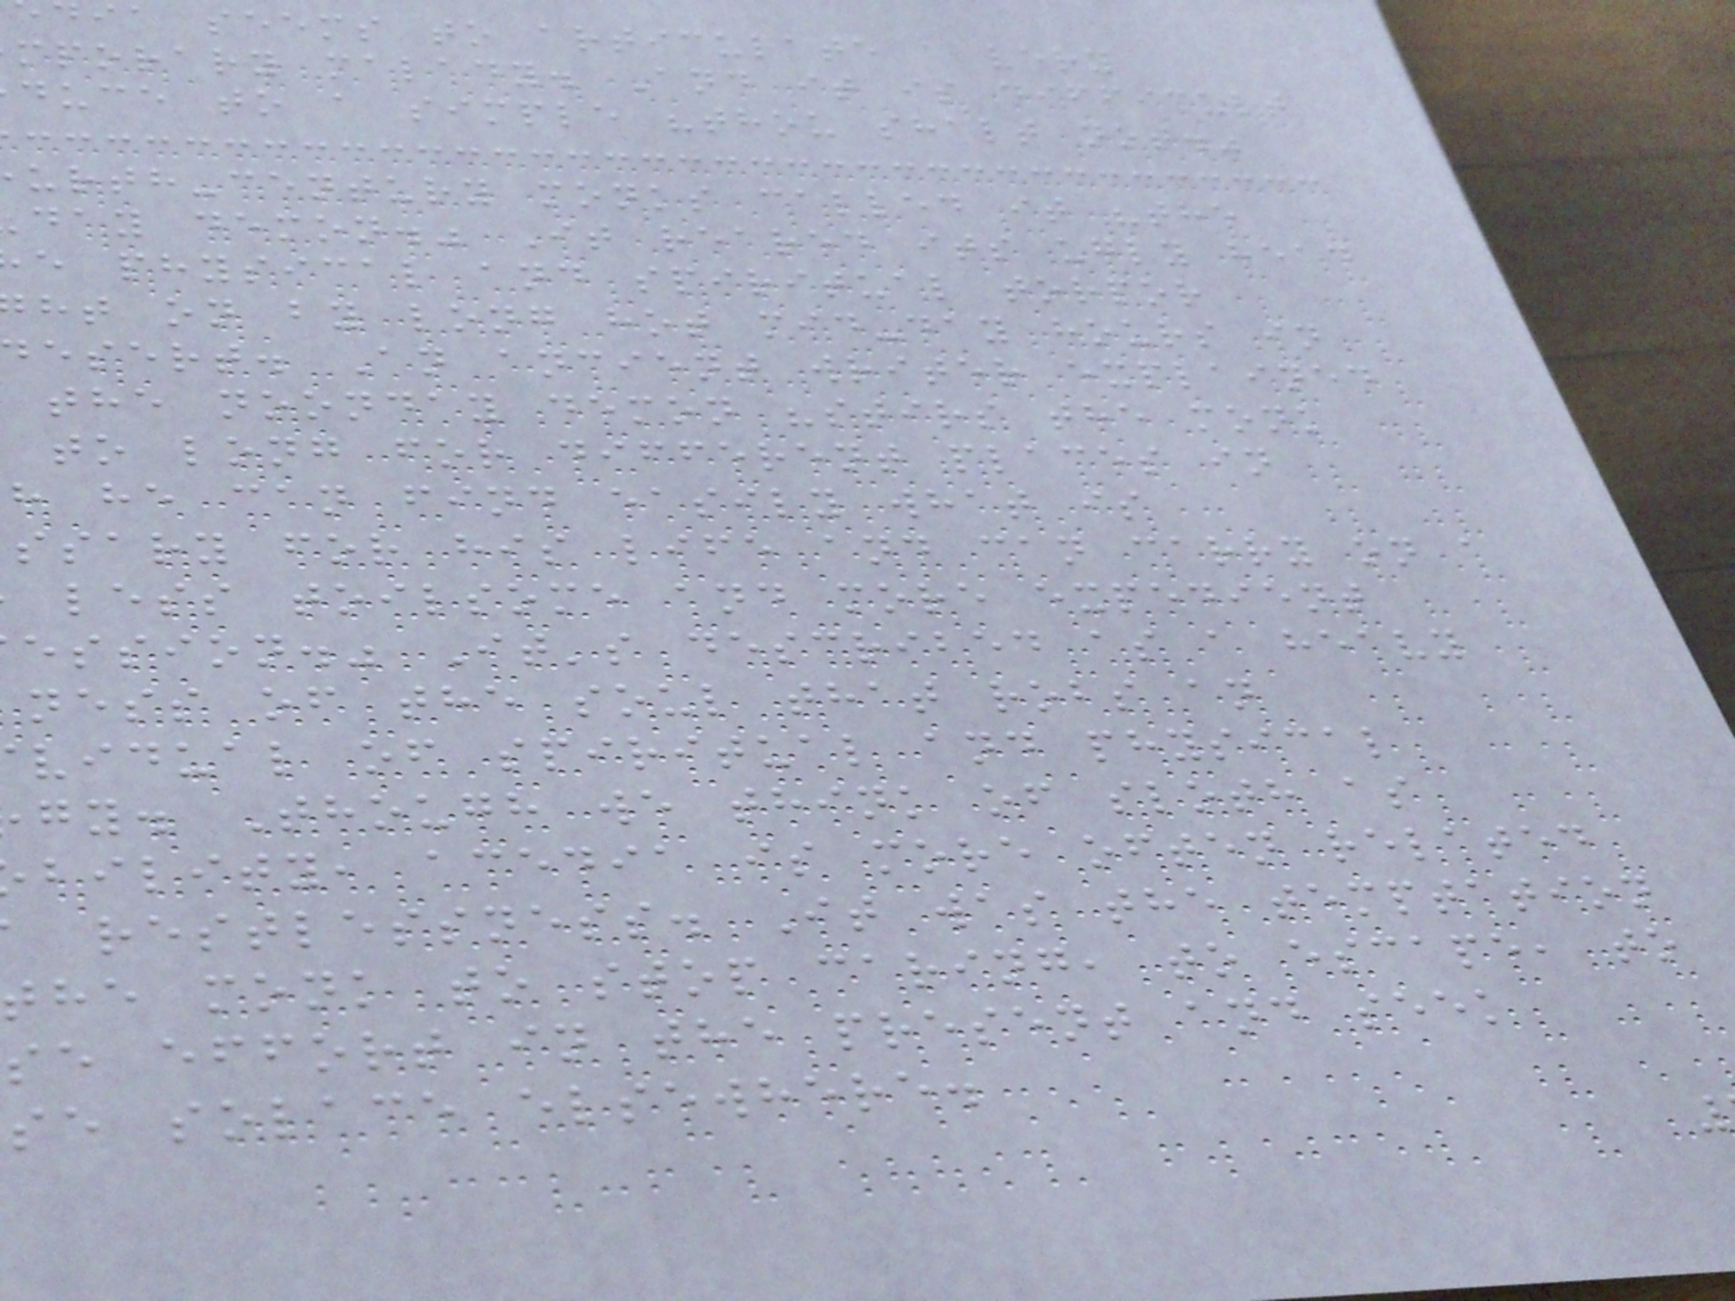ia seems to articulate a very
mporary malady. And it is difficult
duce to a simple "thou shalt not."
urth-century monks called it "the
day demon." It reared its ugly head
e physical and spiritual torpor
ht on by long hot mid-day hours in
esert. An ancient writer explained
the noonday demon "stirs the monk
to long for different places in
h he can find easily what is
ssary for his life and can carry on a
less toilsome and more expedient
ession." It's described as a heavy
ness of the soul that robs an
vidual of spiritual and physical
gy. Though we think of sloth as
bility, acedia is more often related
restlessness. It was the temptation
he monk to stop caring, to escape, to
se effort in the present and seek
se solace elsewhere.
